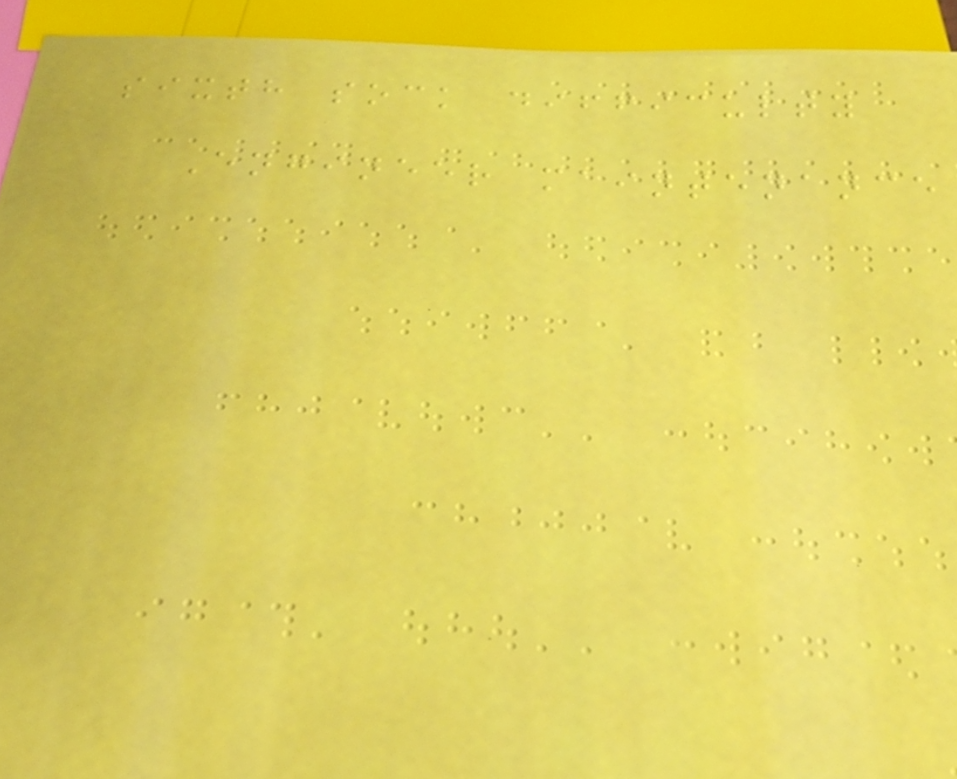sixth sock difficulty
Engineer maintenance
